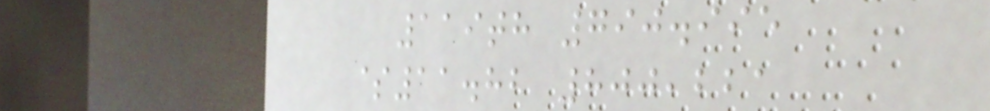119th 790.995
$11.82 800,221
